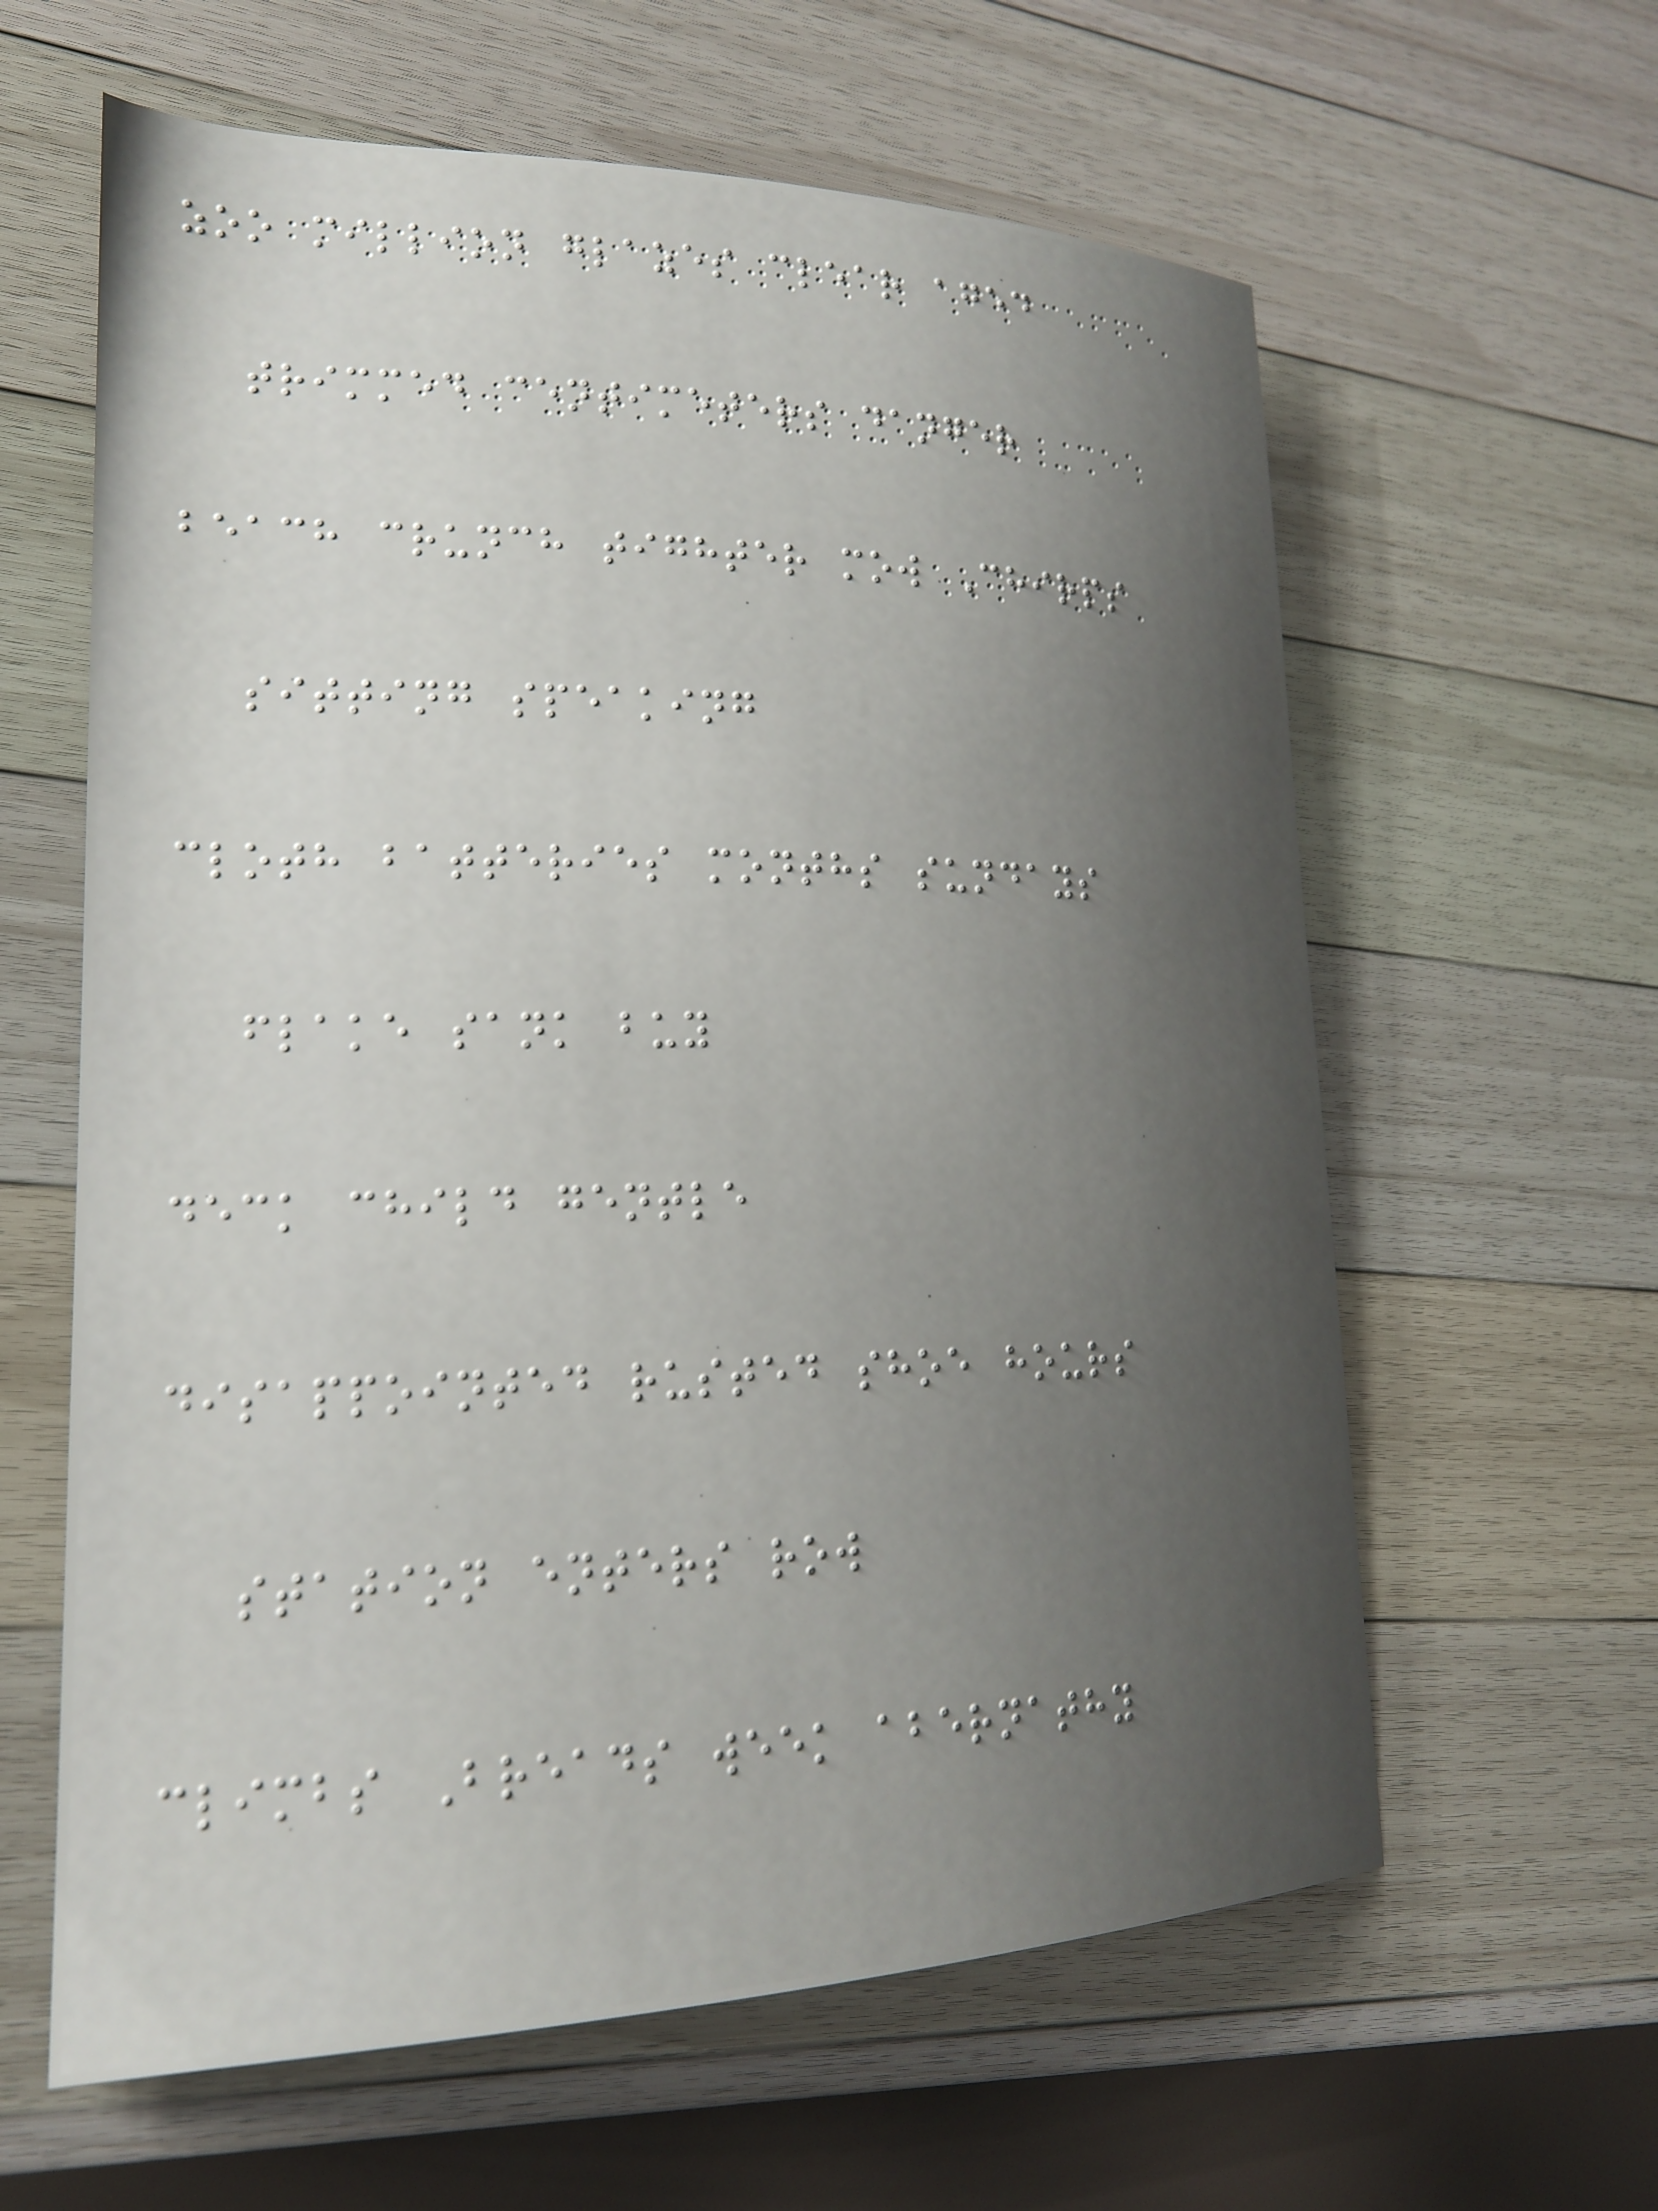zoo million glazes clear aged
trimmed centimeters danger
beach crunch tighter mow Chirps
sitting speaking
cloth batteries months sundays
flake sank buy
deck child gentle
disappointed rusted shoe hours
station enters row
climbs Breads week abernathy
